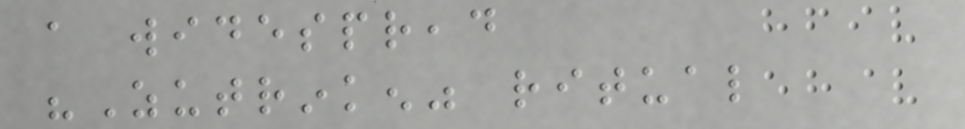a widespread
"Zutrinken" ritual
